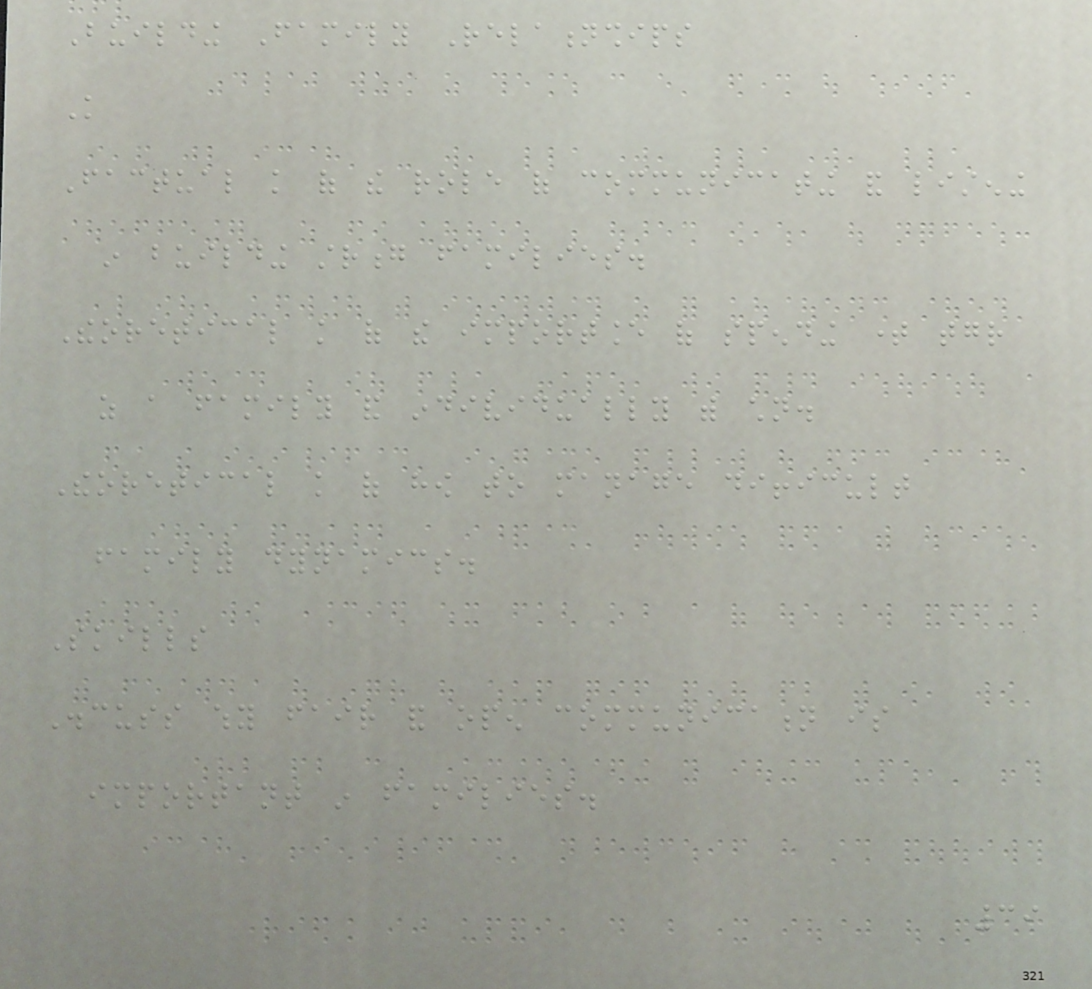Building Family Relationships
Knowledge
Factual knowledge of the role of communicating and listening
in building strong families.
Theoretical knowledge of the importance of spending time together
as a family and individually with children.
Theoretical knowledge of how to manage difficult
family dynamics.
Skills
Discuss why fair and open communication is
important in families.
39
